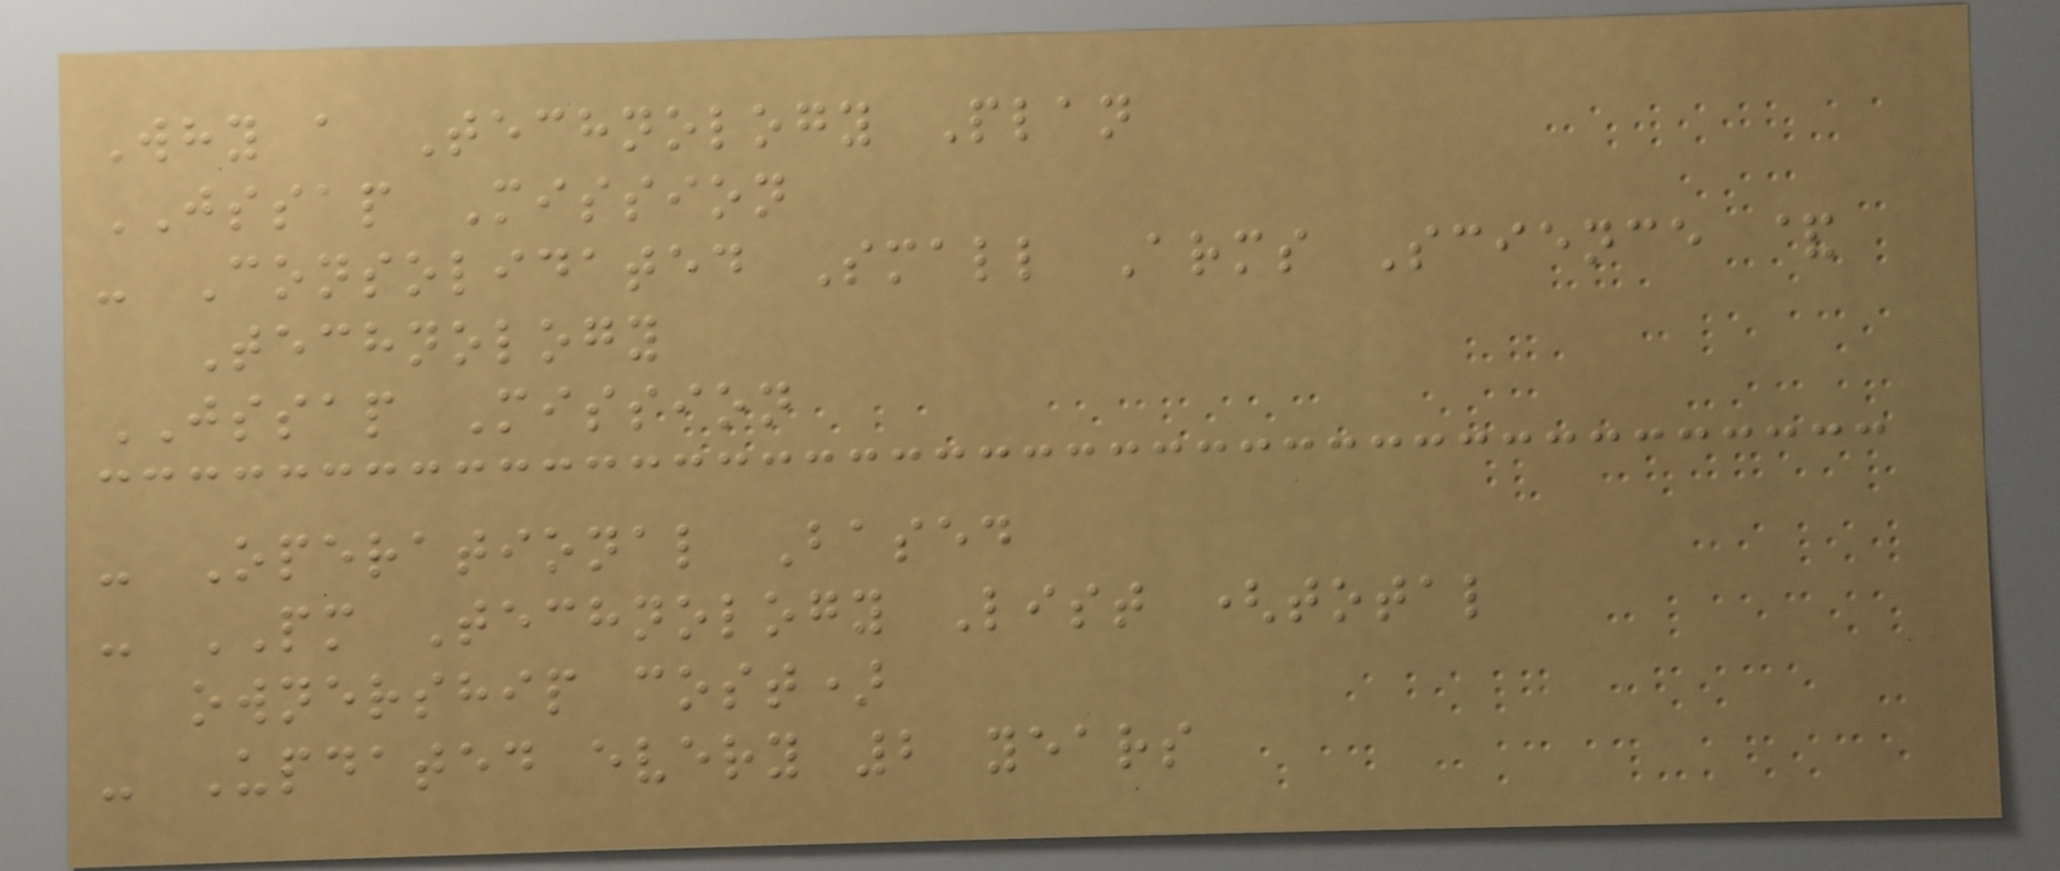Why a Technology Plan
JSSAP Mission
- Consolidated Small Arms Science &
Technology
JSSAP Mission
- Operational Based
- PM Technology List (total
ownership cost)
- Updated every 2 years
